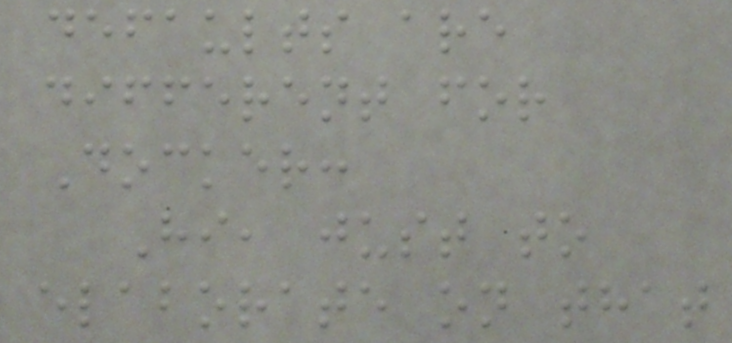defaults are
different for
Docker:
Hi, just to
elaborate on that
